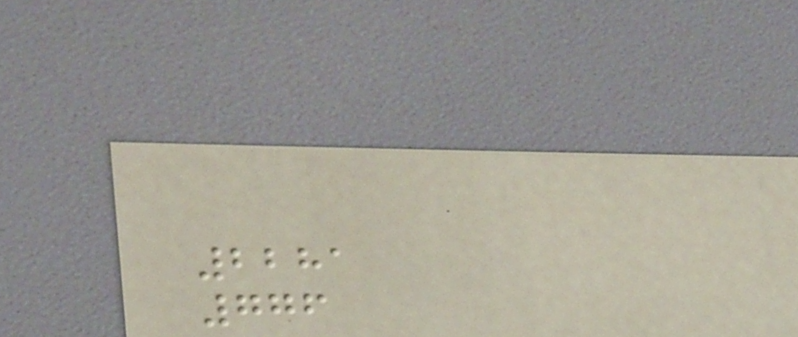2281
776
